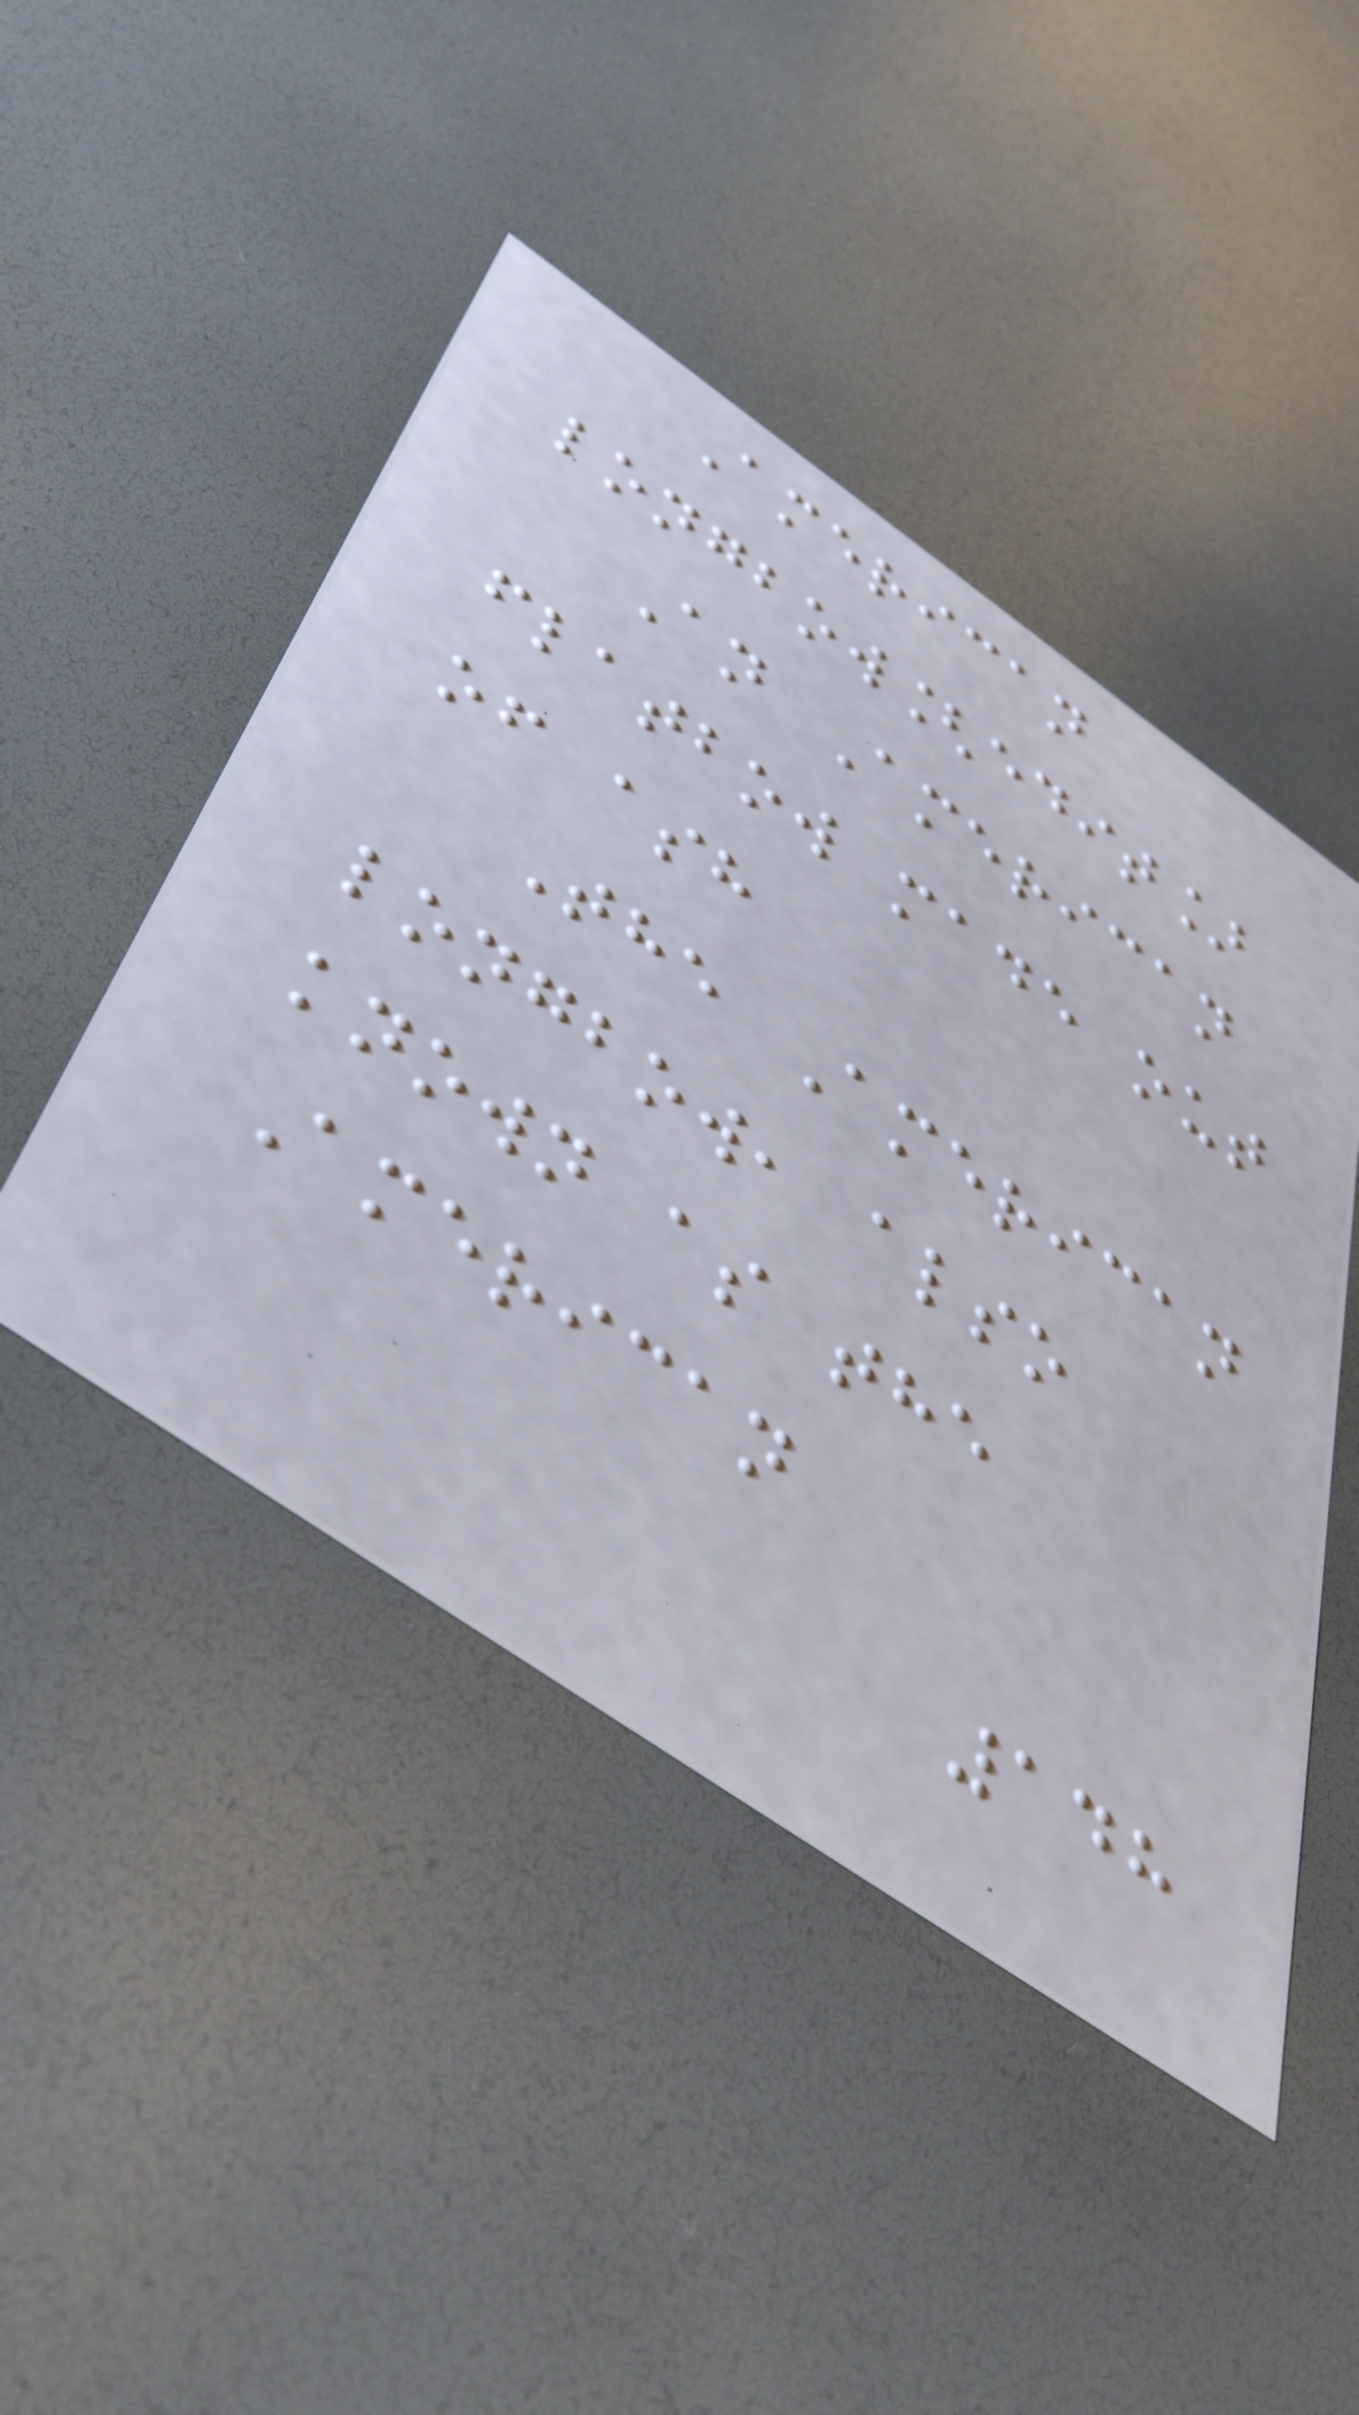American
longbow[edit]
An American
flatbow made out
of ash
The American
longbow, also
known as the
American
148
